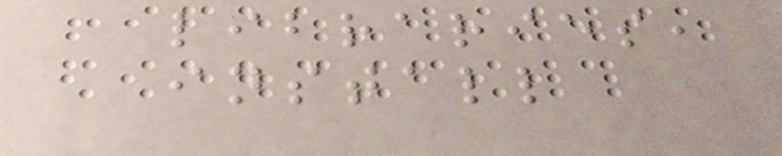libraries,
install
